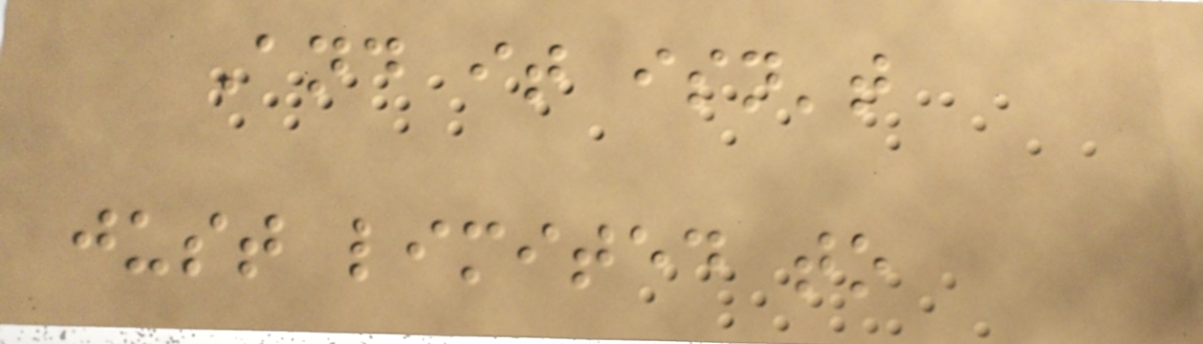And it isn't
just limited to
